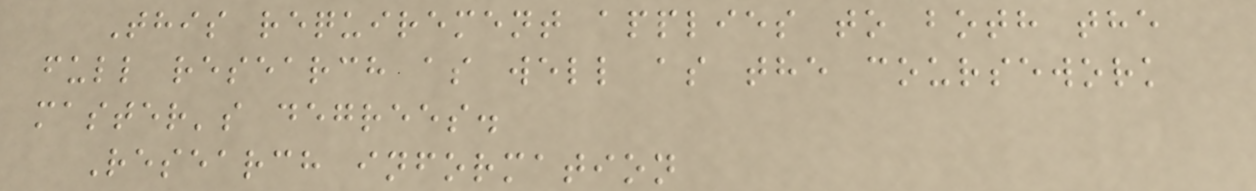This requirement applies to both the
full research as well as the coursework
master's degrees.
Research information
